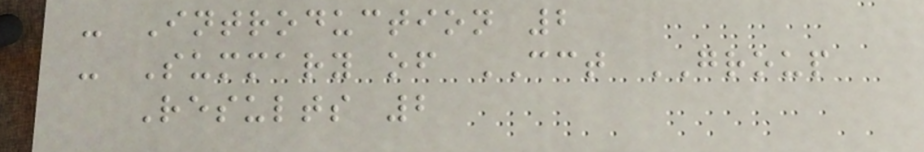- Introduction 2
- Summary of CCT GROUP
Results 2
